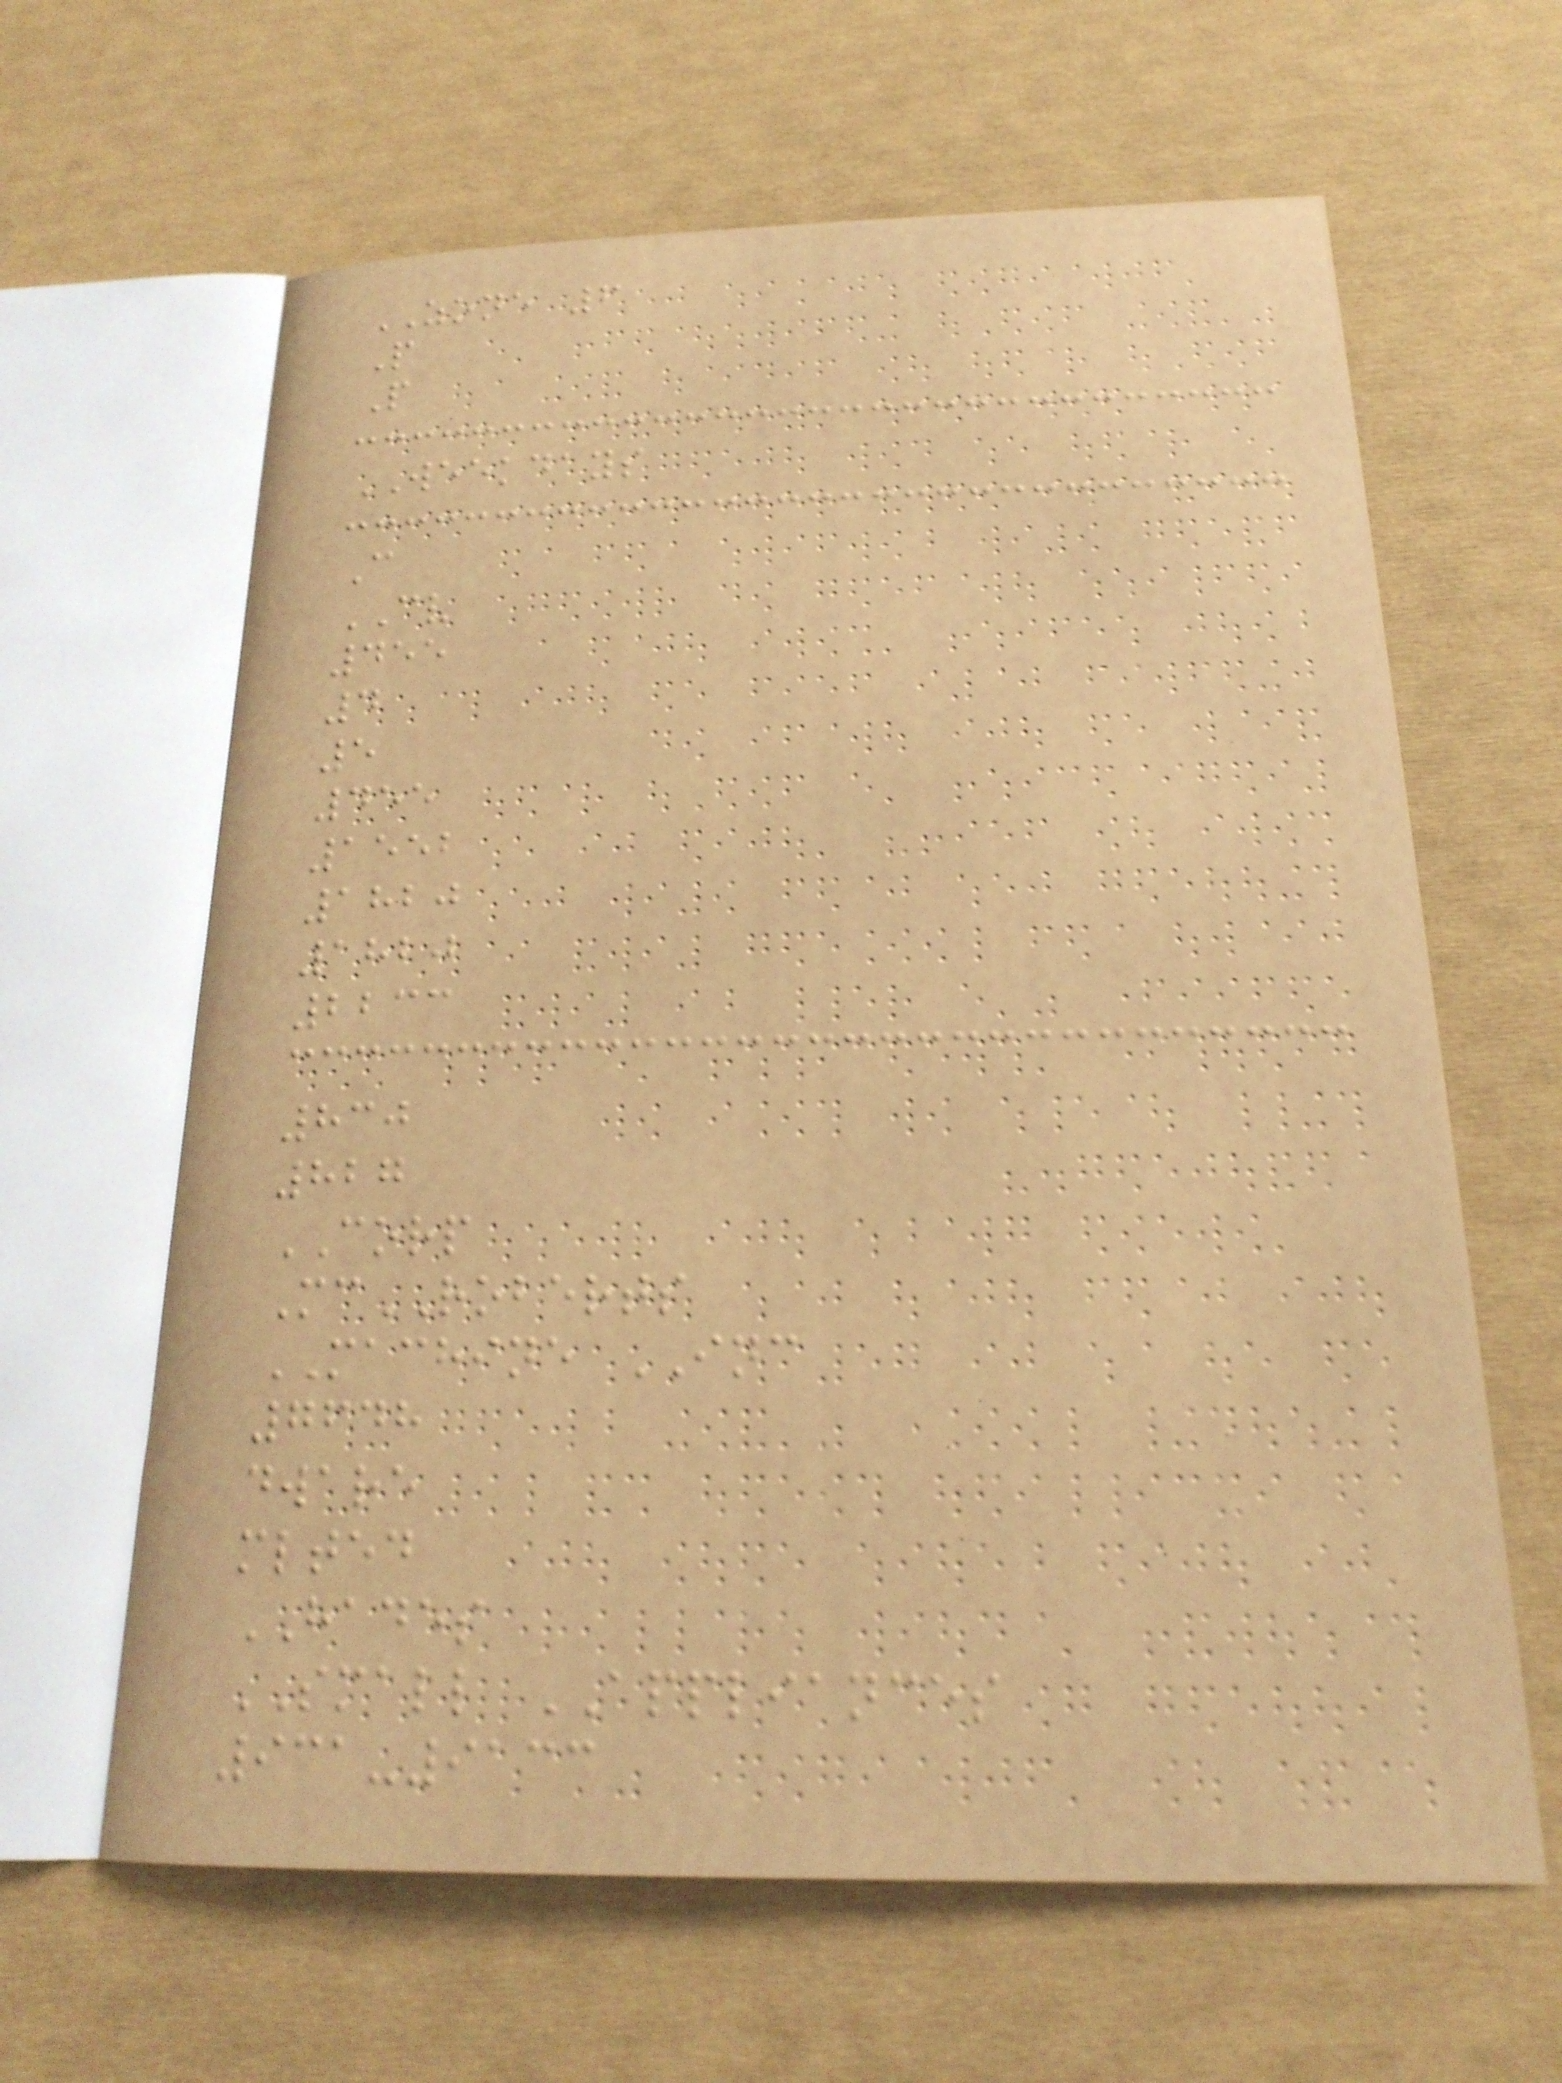ZONE 6
P
P
WEEKDAYS
C
CV
455
4
5
455
1552
1820
1820
2233
830
827
CORP
McROBERTS
MACHINE INC
7648
dware
mlted
HADES
SMALL APPLIANCES
931-9133
